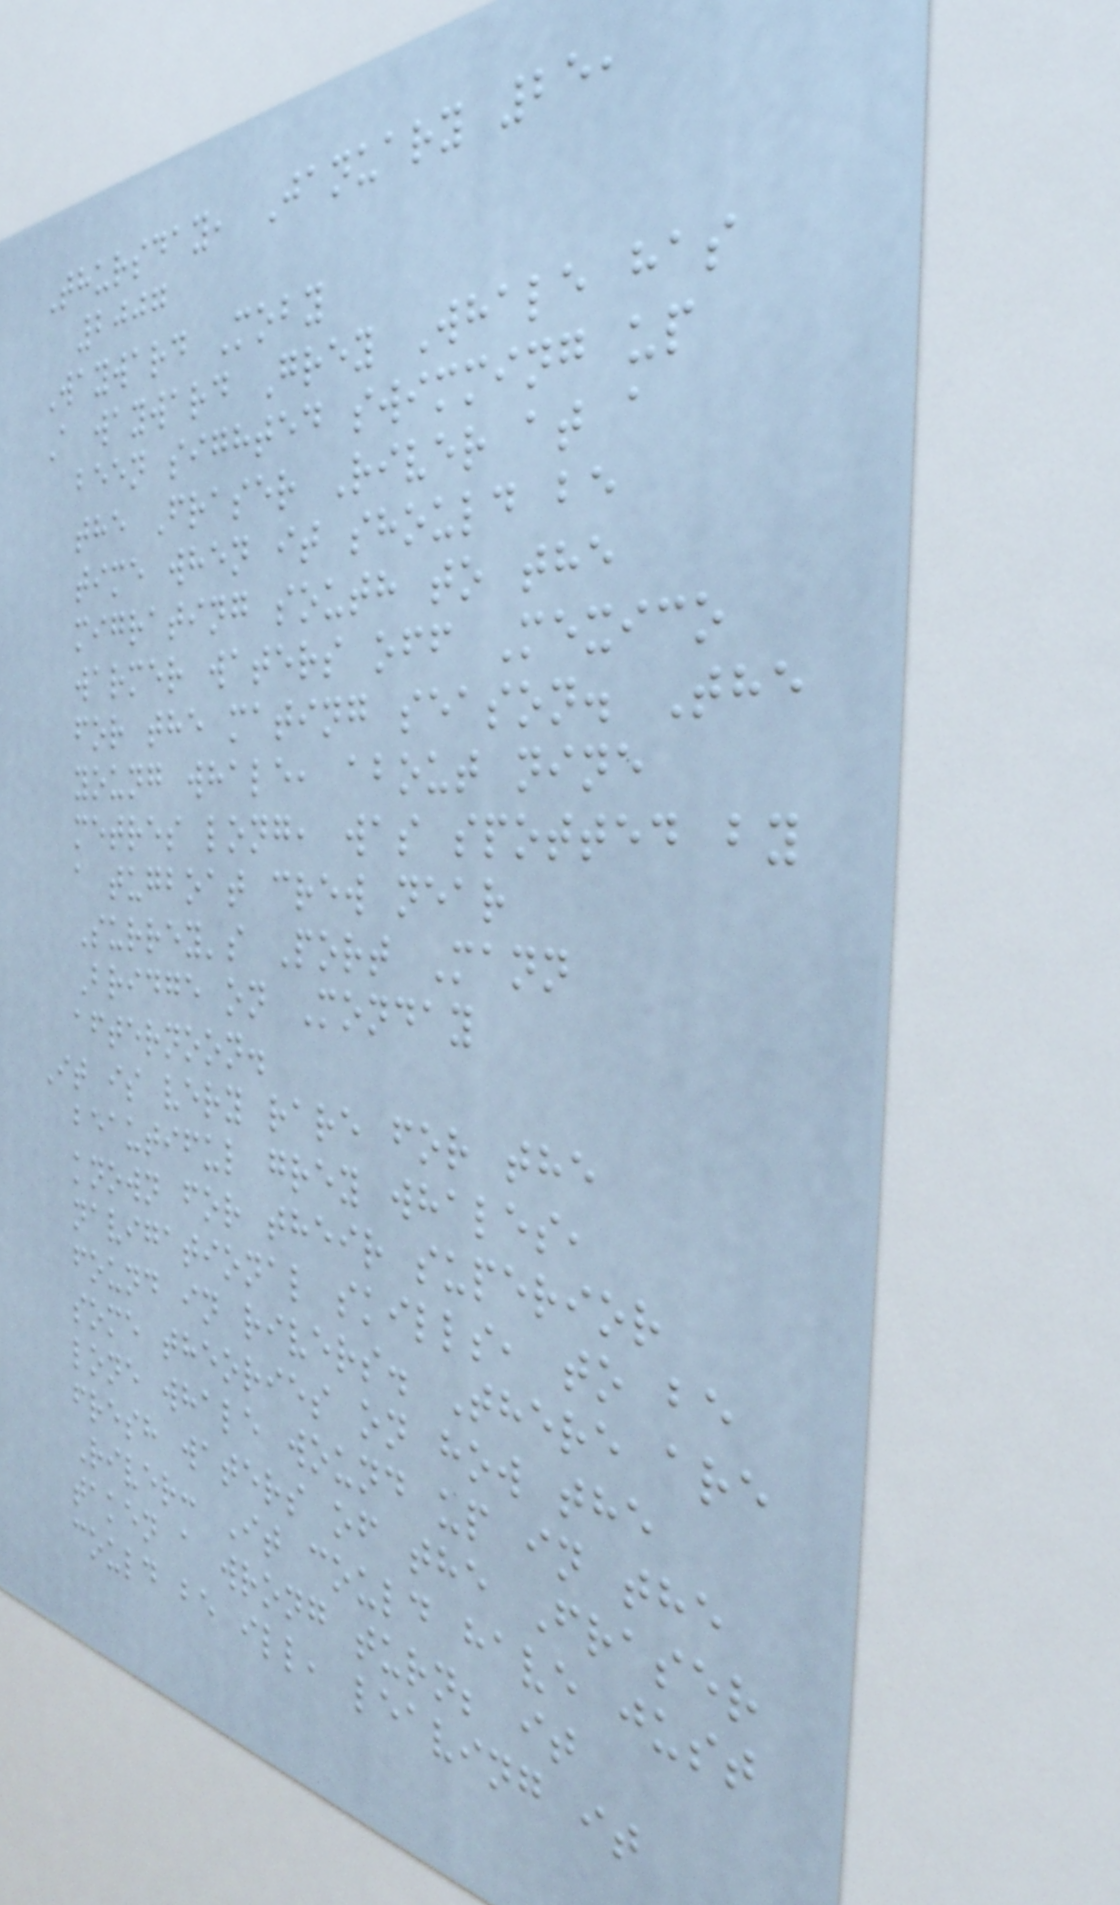Thursday, January 25,
2007
Wayward Moby
A wayward Grey Whale has
been sighted swimming up
the Fraser River at a
time when it should be
migrating south to the
warmer waters off Mexico
for the mating season. The
young whale, about nine
metres long, was spotted by
a tugboat crew near
Surrey's Port Mann
Bridge on Monday
afternoon.
It is very rare for the
beautiful grey whales,
known for their superior
navigational skills, to be
found in rivers. There are
some theories on how the
lone whale wound up in the
fresh waters of the Fraser
River: It could have just
taken a wrong turn; it
could be ill, leaving it
